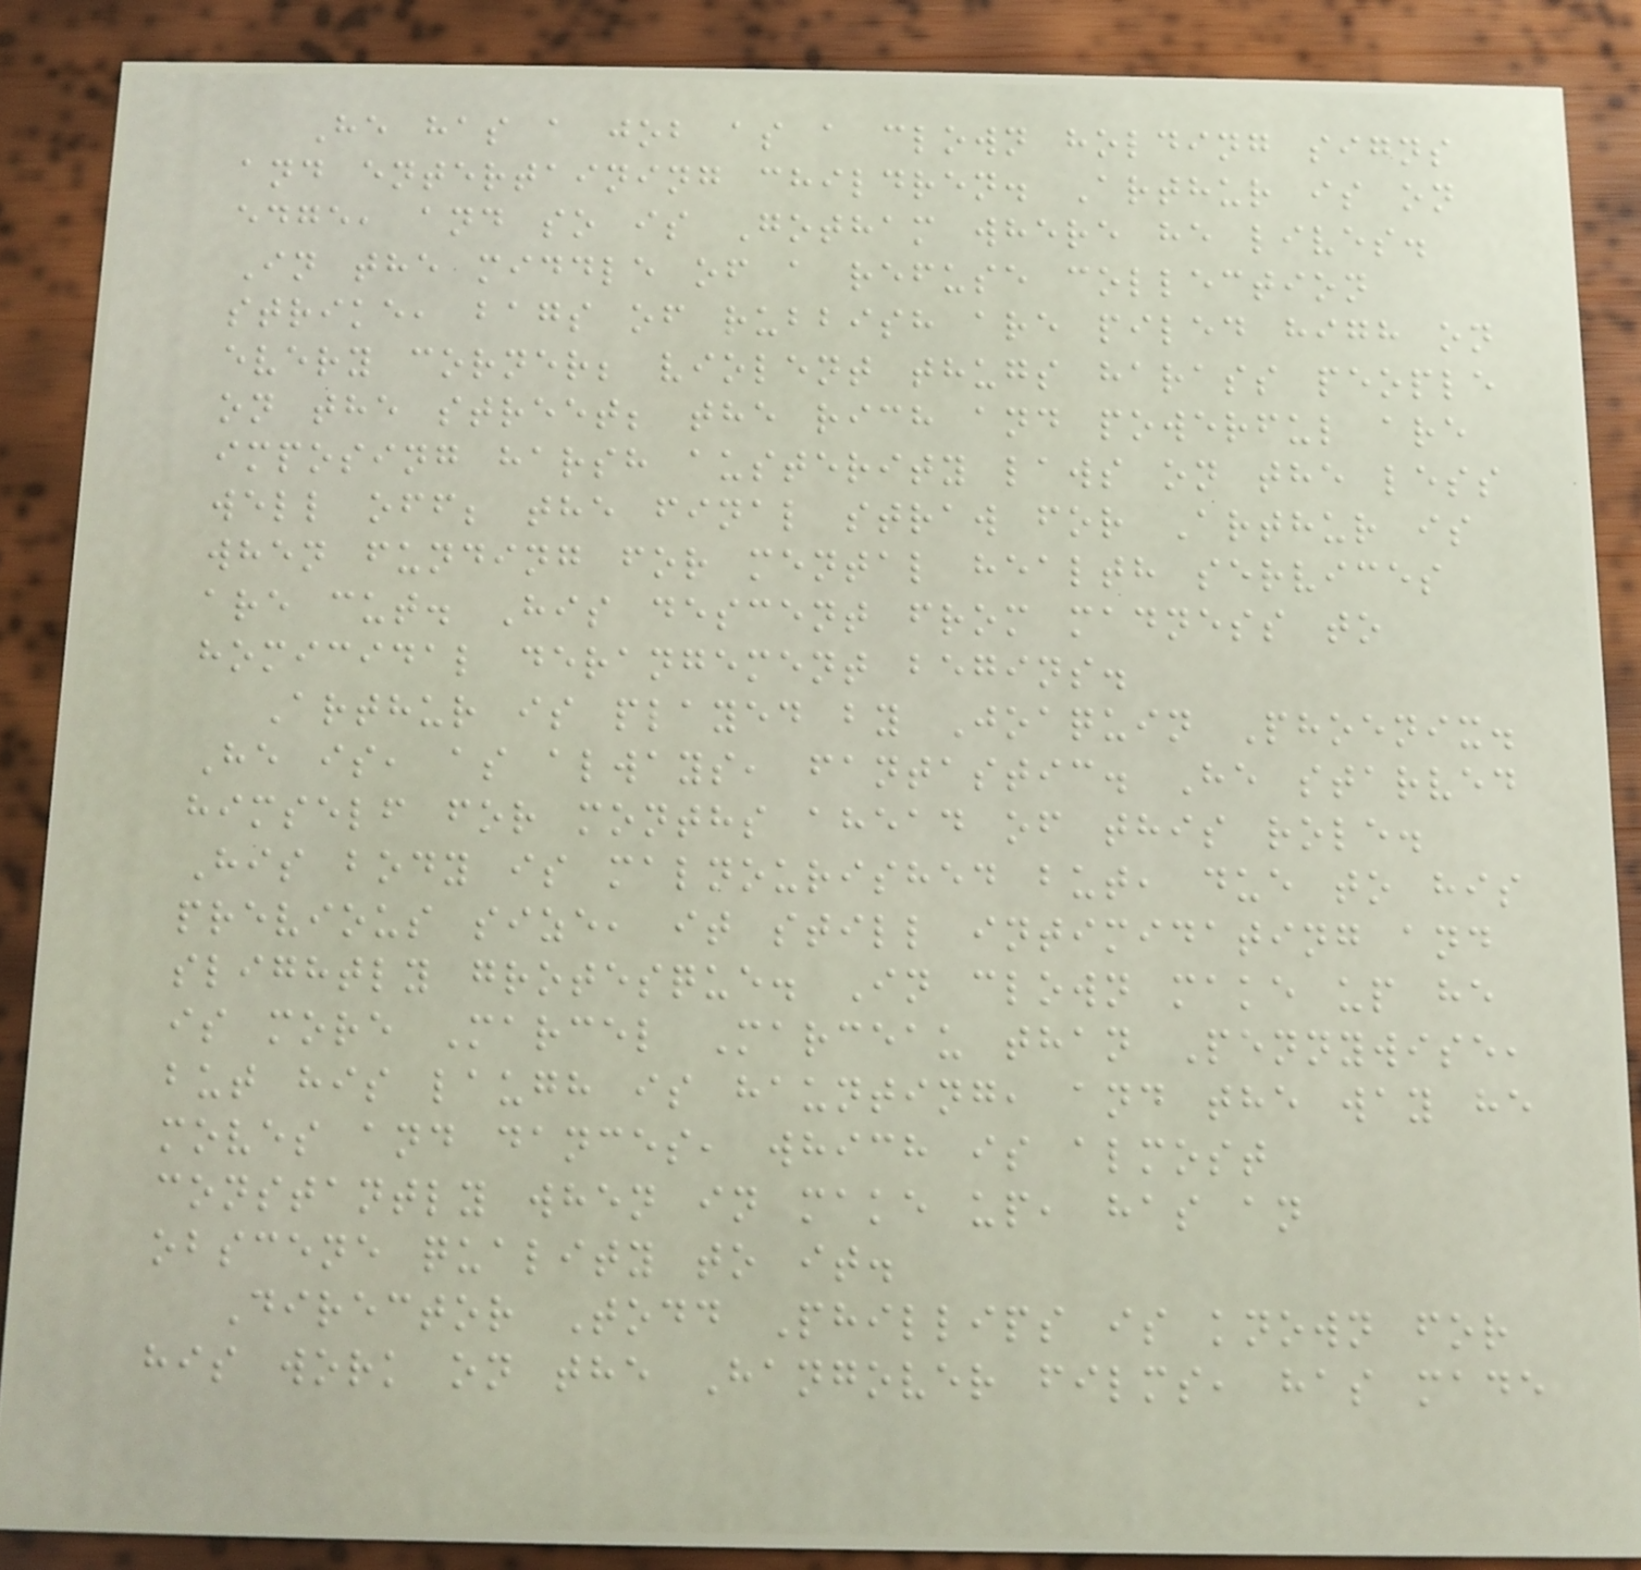He has a job as a clown holding signs
and entertaining children. Arthur is on
edge, and so is Gotham where he lives.
In the middle of a refuse collection
strike, bags of rubbish are piled high on
every corner; violent thugs harass people
on the street; the rich and powerful are
imposing harsh austerity laws on the less
well off; the final straw for Arthur is
when funding for mental health services
are cut. His descent from madness to
homicidal derangement begins.
Arthur is played by Joaquin Phoenix.
He is, as always, fantastic. He starved
himself for months ahead of this role.
His body is malnourished but, due to his
previous size, it still intimidating and
slightly grotesque. In clown make up he
is more Marcel Marceau than Pennywise,
but his laugh is haunting, and the way he
moves and dances, which is almost
constantly when in make up, has an
obscene quality to it.
Director Todd Phillips is known for
his work on the Hangover films, has made
